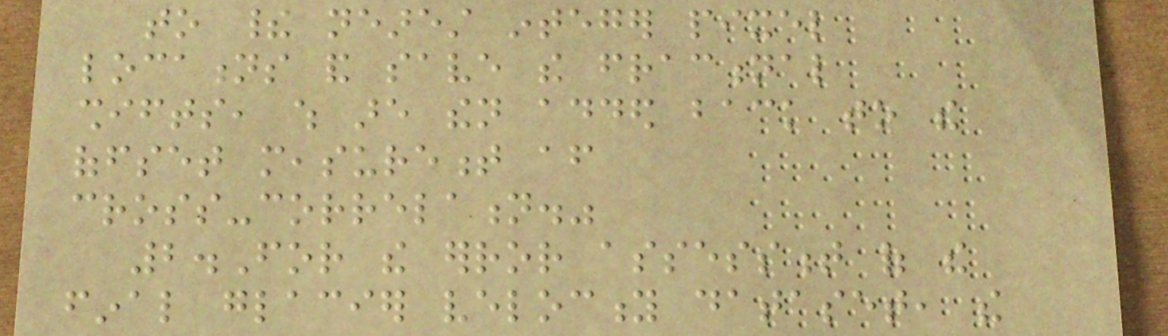to their nearest integer pixel
locations and save the fractional
shifts, which are then added back to the
offset measurement after
cross-correlation."
2.For the error assessment of the
final glacier velocity dataset, the
